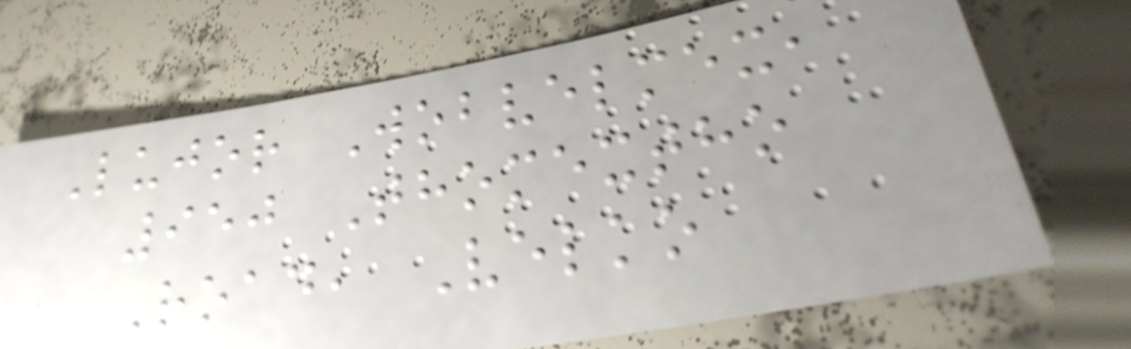Lujor Wobvelmex,
950 Thomextho
Road, Velko
